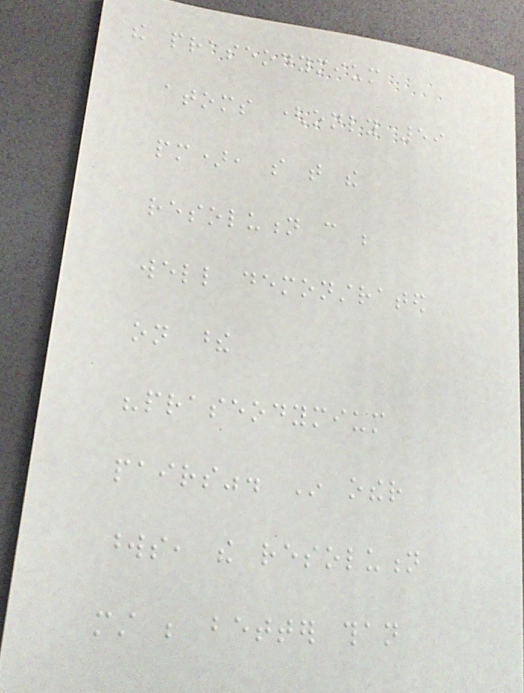the praseodymium
atoms (only 59
pm), so that the
resolution can be
well demonstrated
on these
"praseodymium
pairs". In other
words, the resolution
must be better than
